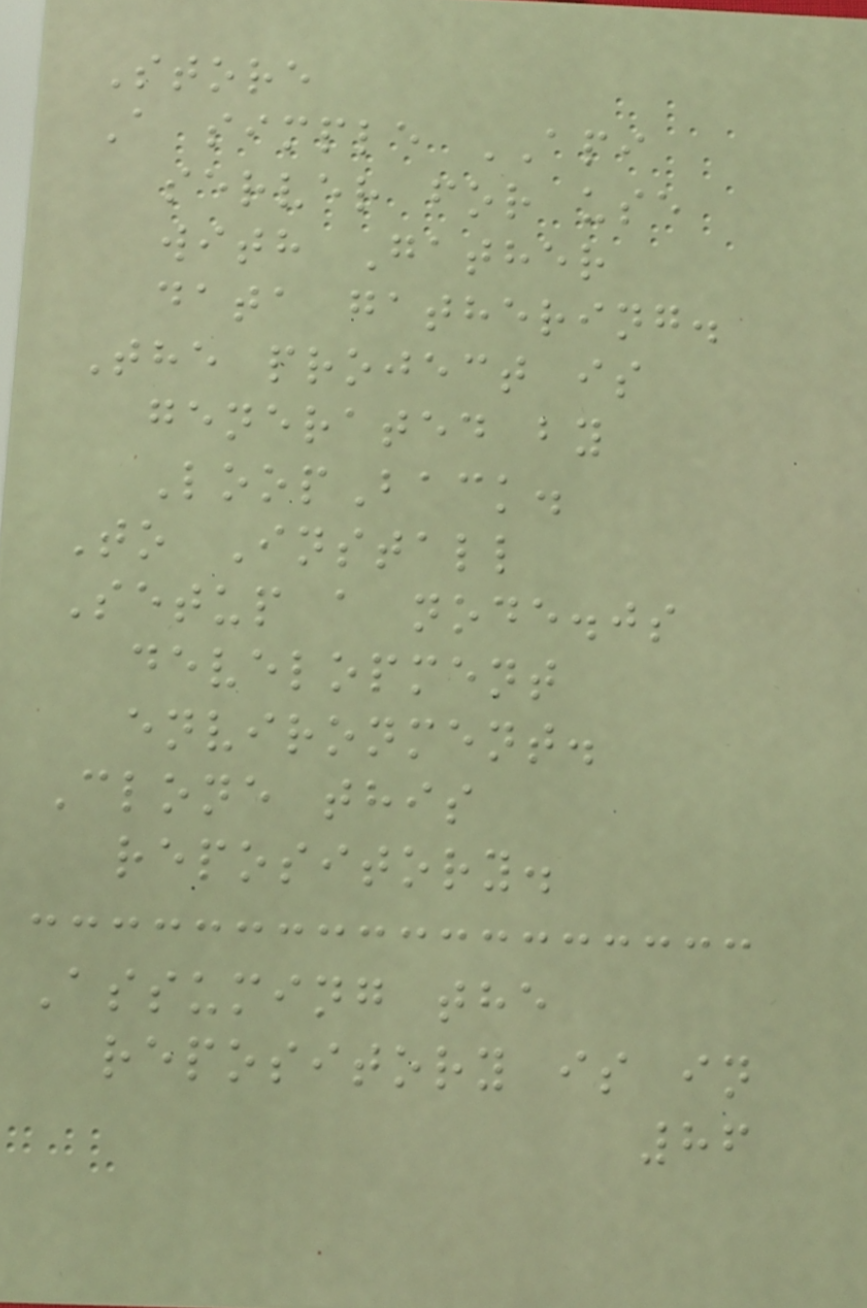Store
A simple API
server for use
with Gather
data gathering.
The project is
generated by
LoopBack.
To Install
Setup a node.js
development
environment.
Clone this
repository.
Assuming the
repository is in
86
